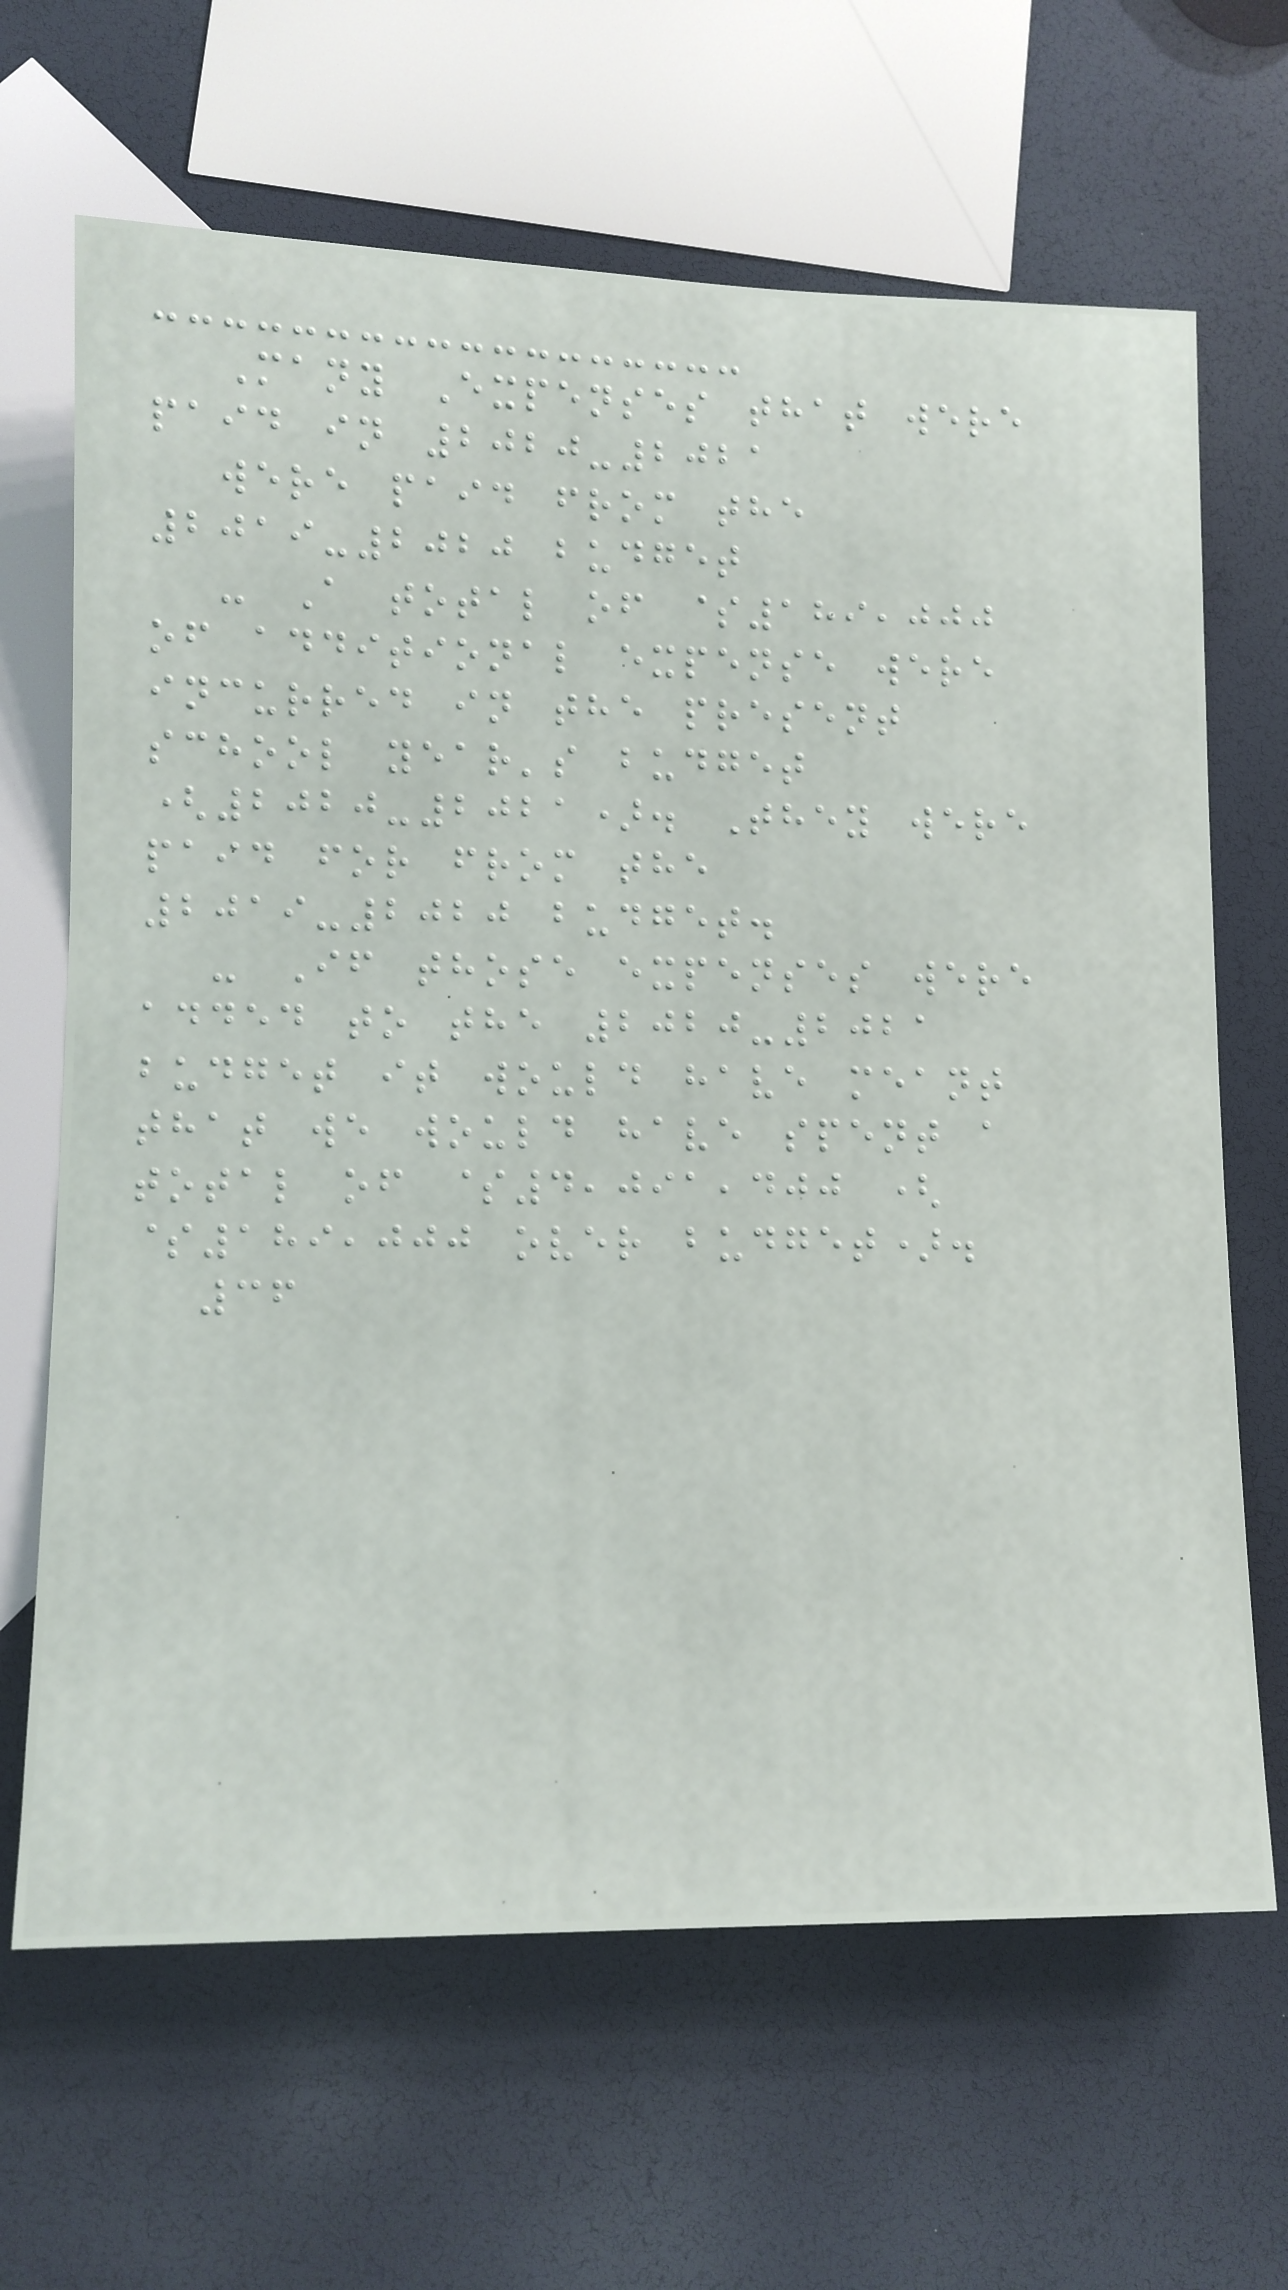Many Expenses that were
paid in 2020-2021
were paid from the
2019-2020 budget
- A total of $189,000
of additional expense were
incurred in the present
school year's budget
(2020-2021). They were
paid for from the
2019-2020 budget.
- If those expenses were
added to the 2020-2021
budget it would have meant
that we would have spent a
total of $4,091,400 (
$189,000 over budget).
36
